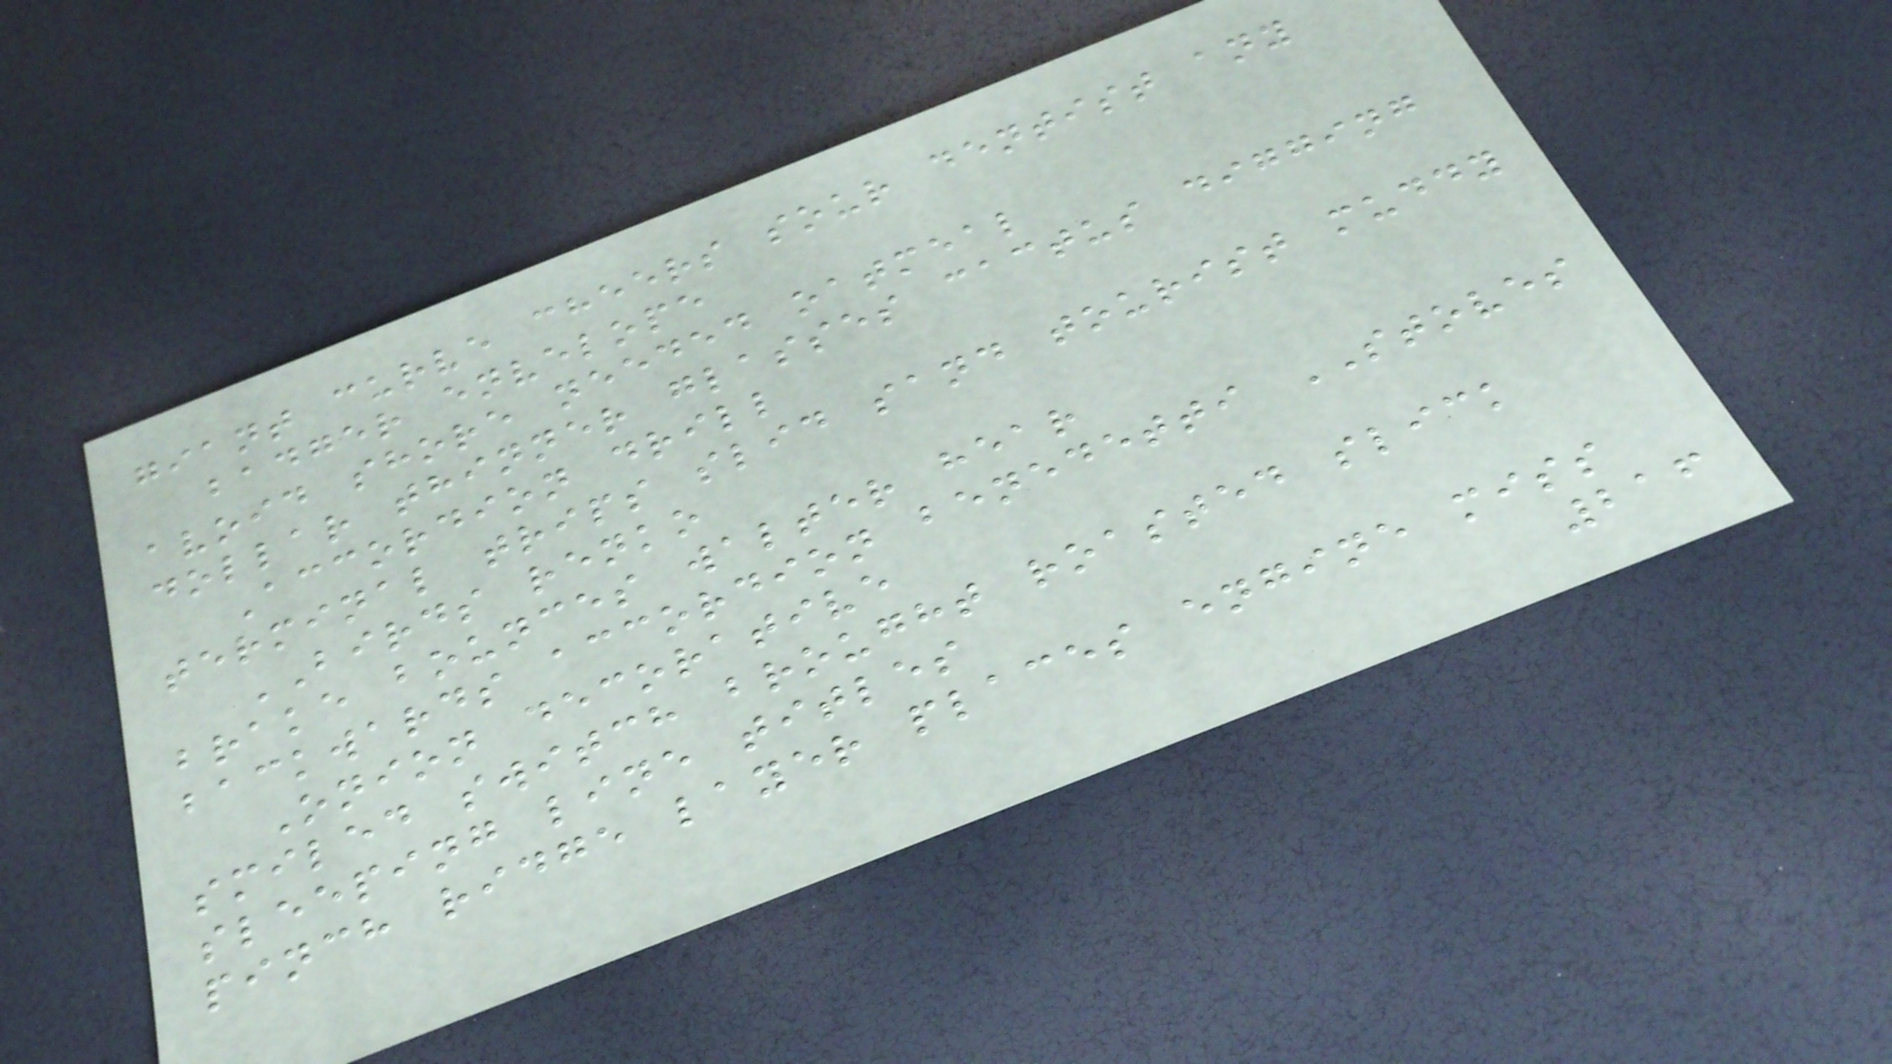giant curve cheers sour dentist any
badger envelope
avoid shore needed oatmeal
dollar thinner glasses cactus digging
Accordion drill
terminal trips slid sand tourist muddy
BIRDS renko
brake bounces walter hear
backwards accordion benedetti STOVES
Onion decorative
smiled switch brought roasted slick
sleeping line titles
pinch ridge layer places engine miss
216
